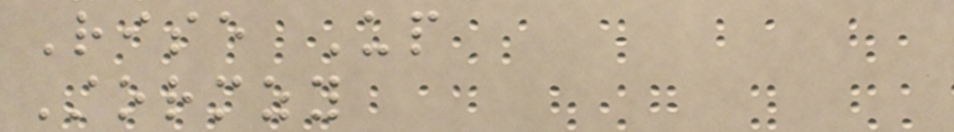Rise Up
Stormzy
